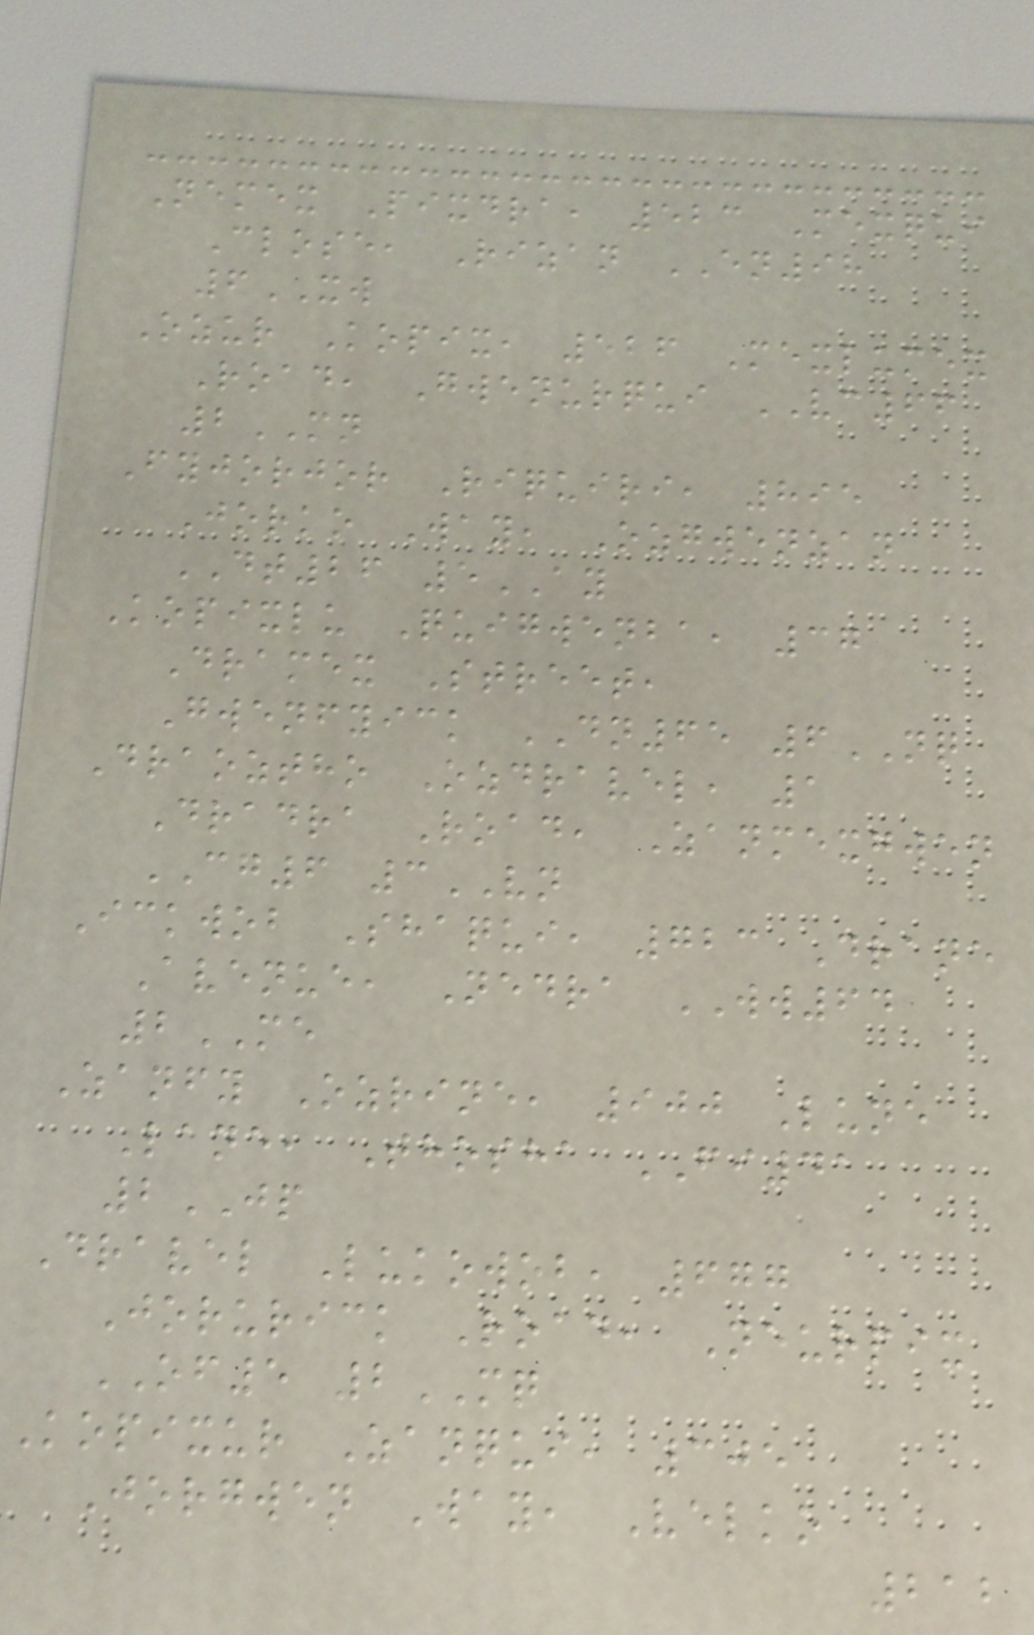Nemex Pixdra, 523 Mexqui
Close, Rizan EN98
6XW
Ozur Kopix, 526 Mexlumex
Road, Gwenurqui VC66
2MN
Fyjorjor Riquiri, 895
Jorko Way, Ozgwenzan
DT26 5AY
Kopixlu Quigwenba, 37
Dramex Street,
Gwenfyick DN65 6NQ
Draoztho Ozdravel, 1
Dradra Road, Zanmexgwen
CG6 3VN
Ickwob Shaqui, 723 Drane
Avenue, Nedra WW64
2ME
Zanfy Ozrine, 900 Lune
Lane, Thosha FI41
2JP
Dravel Lukowob, 677
Jorurick Road, Neurpix
OF5 2MQ
Kopixur Zanqui, 305
Jorgwen Way, Velko
212
